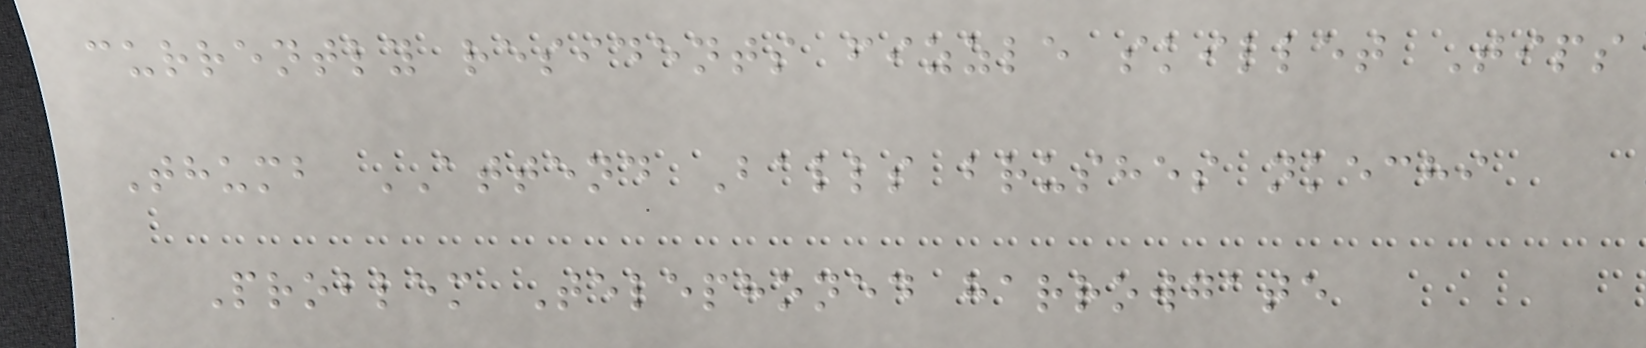currently residents fizzle skillet Tips
Thumb ATTEND Balls brushes nkechi
Problem Telephoned harrowgate
